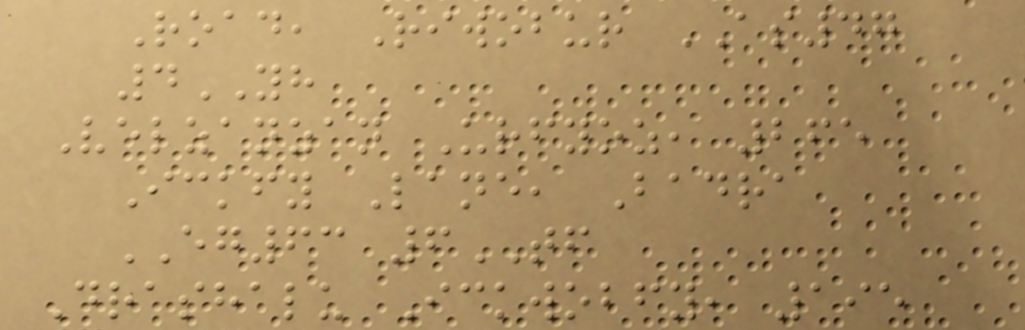Road, Riwobur AS47
4YH
Velzanzan Urfyoz, 265
Ickfy Lane, Badra
EG63 6TF
Drashalu Ickwobfy, 195
